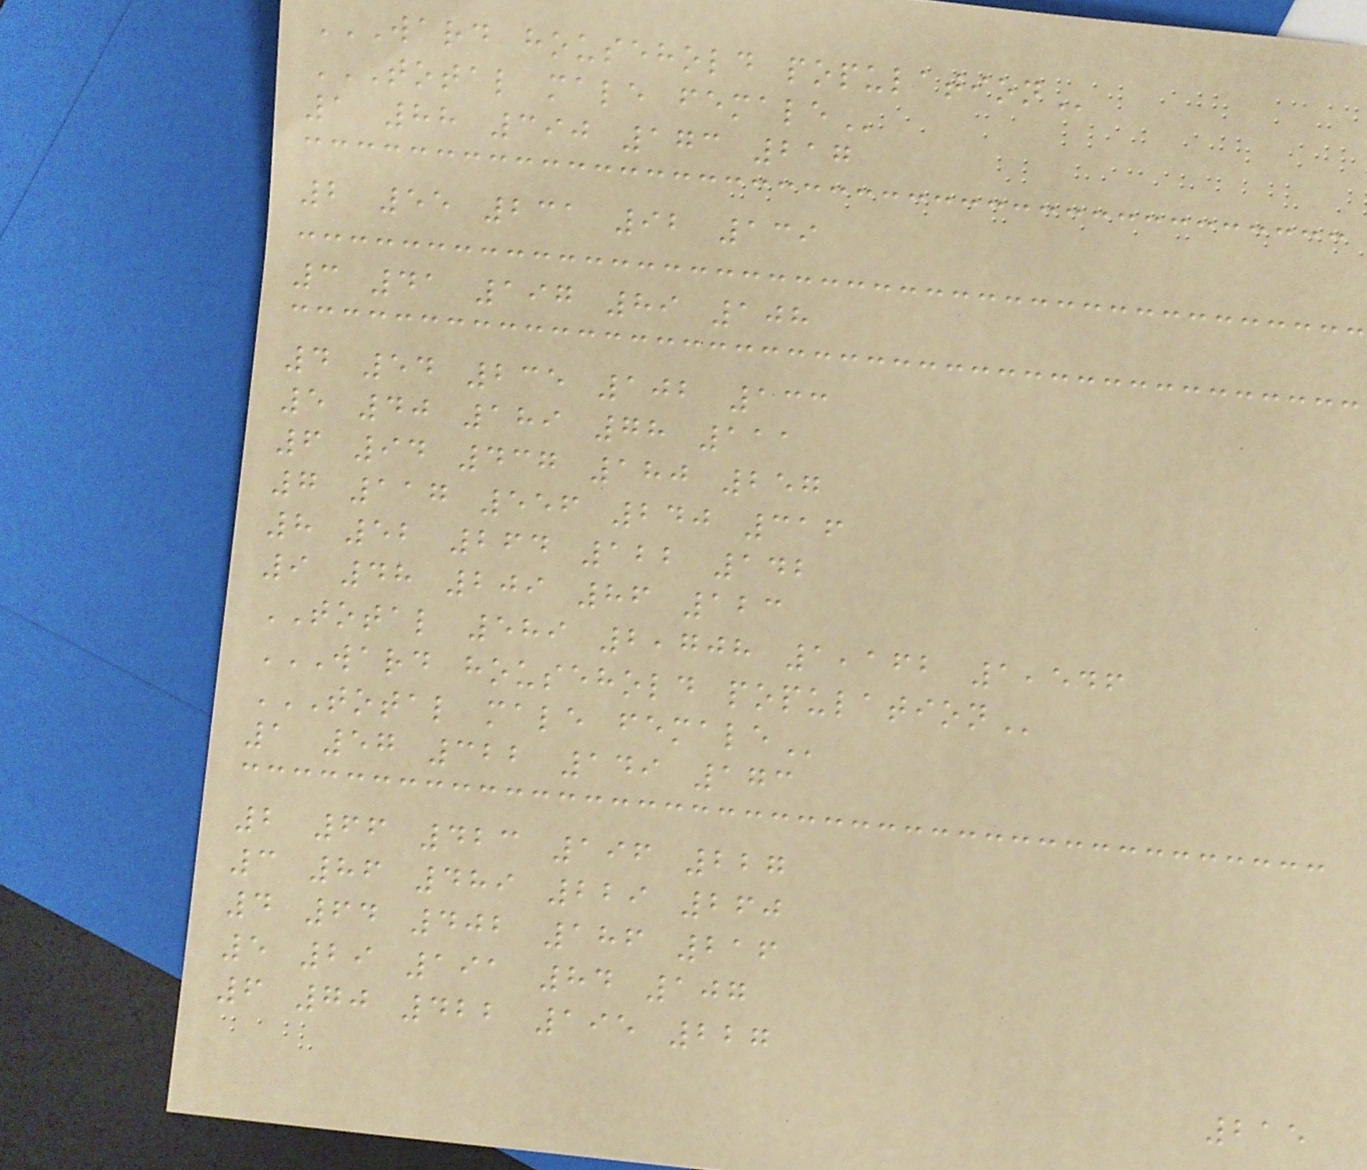WARD HOUSEHOLD POPULATION
TOTAL MALE FEMALE
1 88 390 173 217
2 55 231 92 139
3 41 197 89 108
4 54 235 102 133
5 40 189 78 111
6 94 437 180 257
7 117 556 240 316
8 52 264 122 142
9 48 209 86 123
TOTAL 589 2,708 1,162 1,546
WARD HOUSEHOLD POPULATION
TOTAL MALE FEMALE
1 57 322 149 173
2 66 423 196 227
3 86 489 229 260
4 64 402 186 216
5 29 191 84 107
6 70 422 195 227
215
